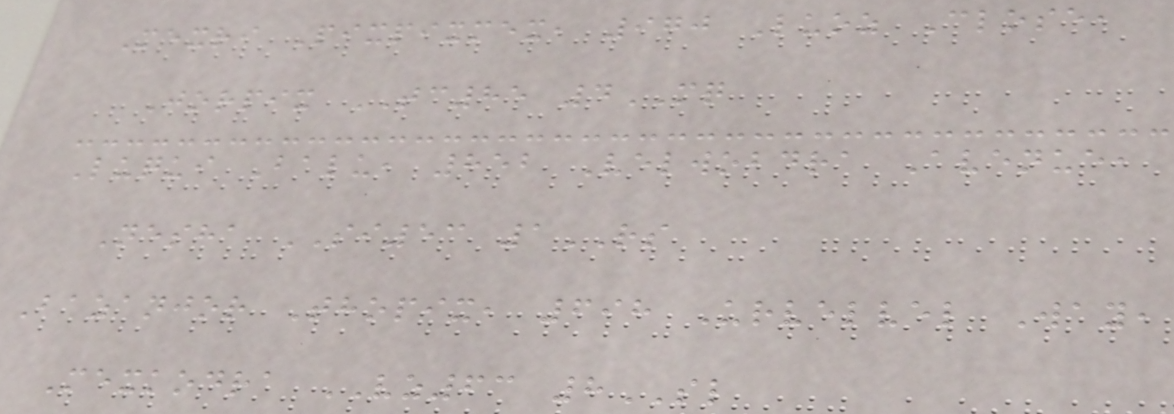Mexri Pixpixmex, 970 Luoz Close,
Jorpix TC85 4MQ
Luqui Balu, 852 Velwobdra Avenue,
Nesha SI53 1RS
Bazanjor Thopix, 698 Urvelvel Way,
Mexkodra VZ63 8SL
